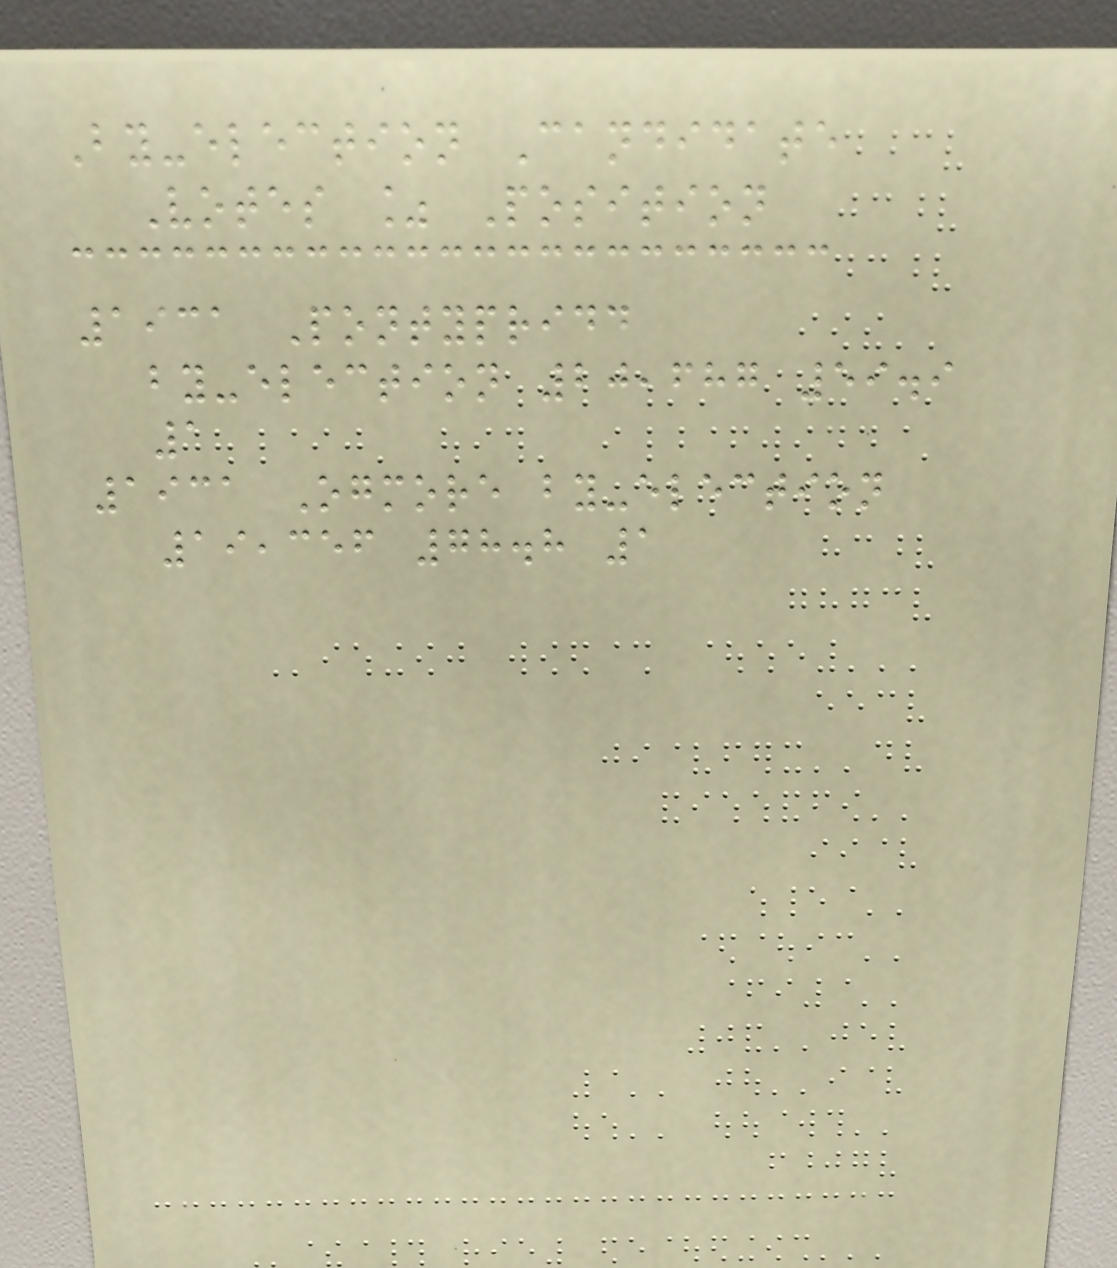By-election Candidate
Votes % Position
1931 Pontypridd
by-election 20,687 59.9
1
1931 Ogmore by-election
19,356 78.8 1
